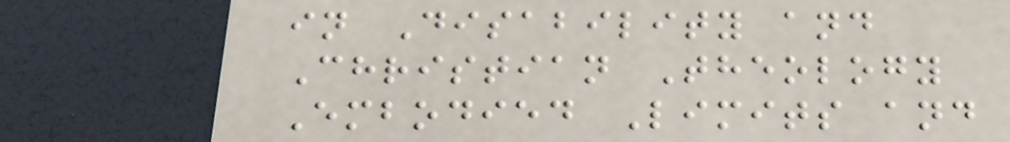in Disability and
Christian Theology
Embodied Limits and
